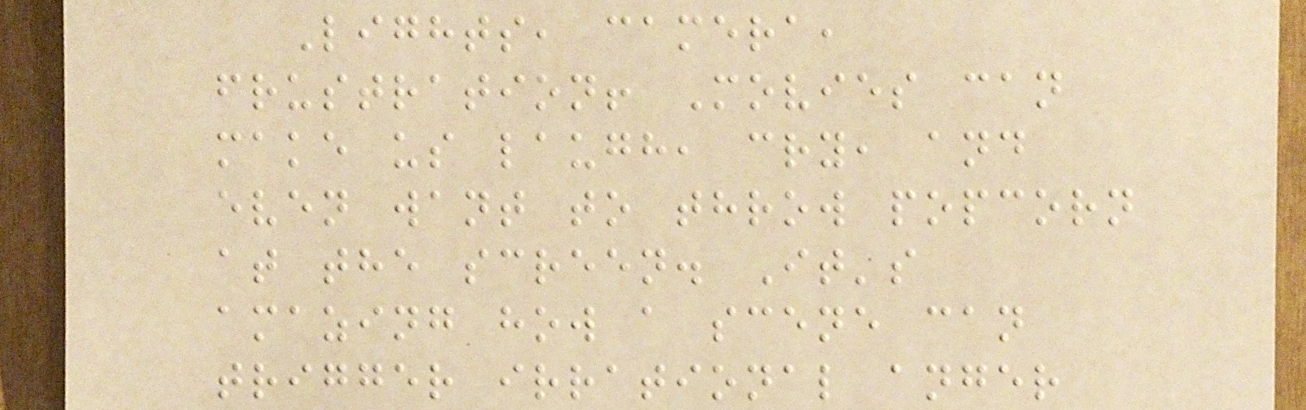Lights, camera,
frustration! Movies can
make us laugh, cry, and
even want to throw popcorn
at the screen. It's
amazing how a scene can
trigger irrational anger
